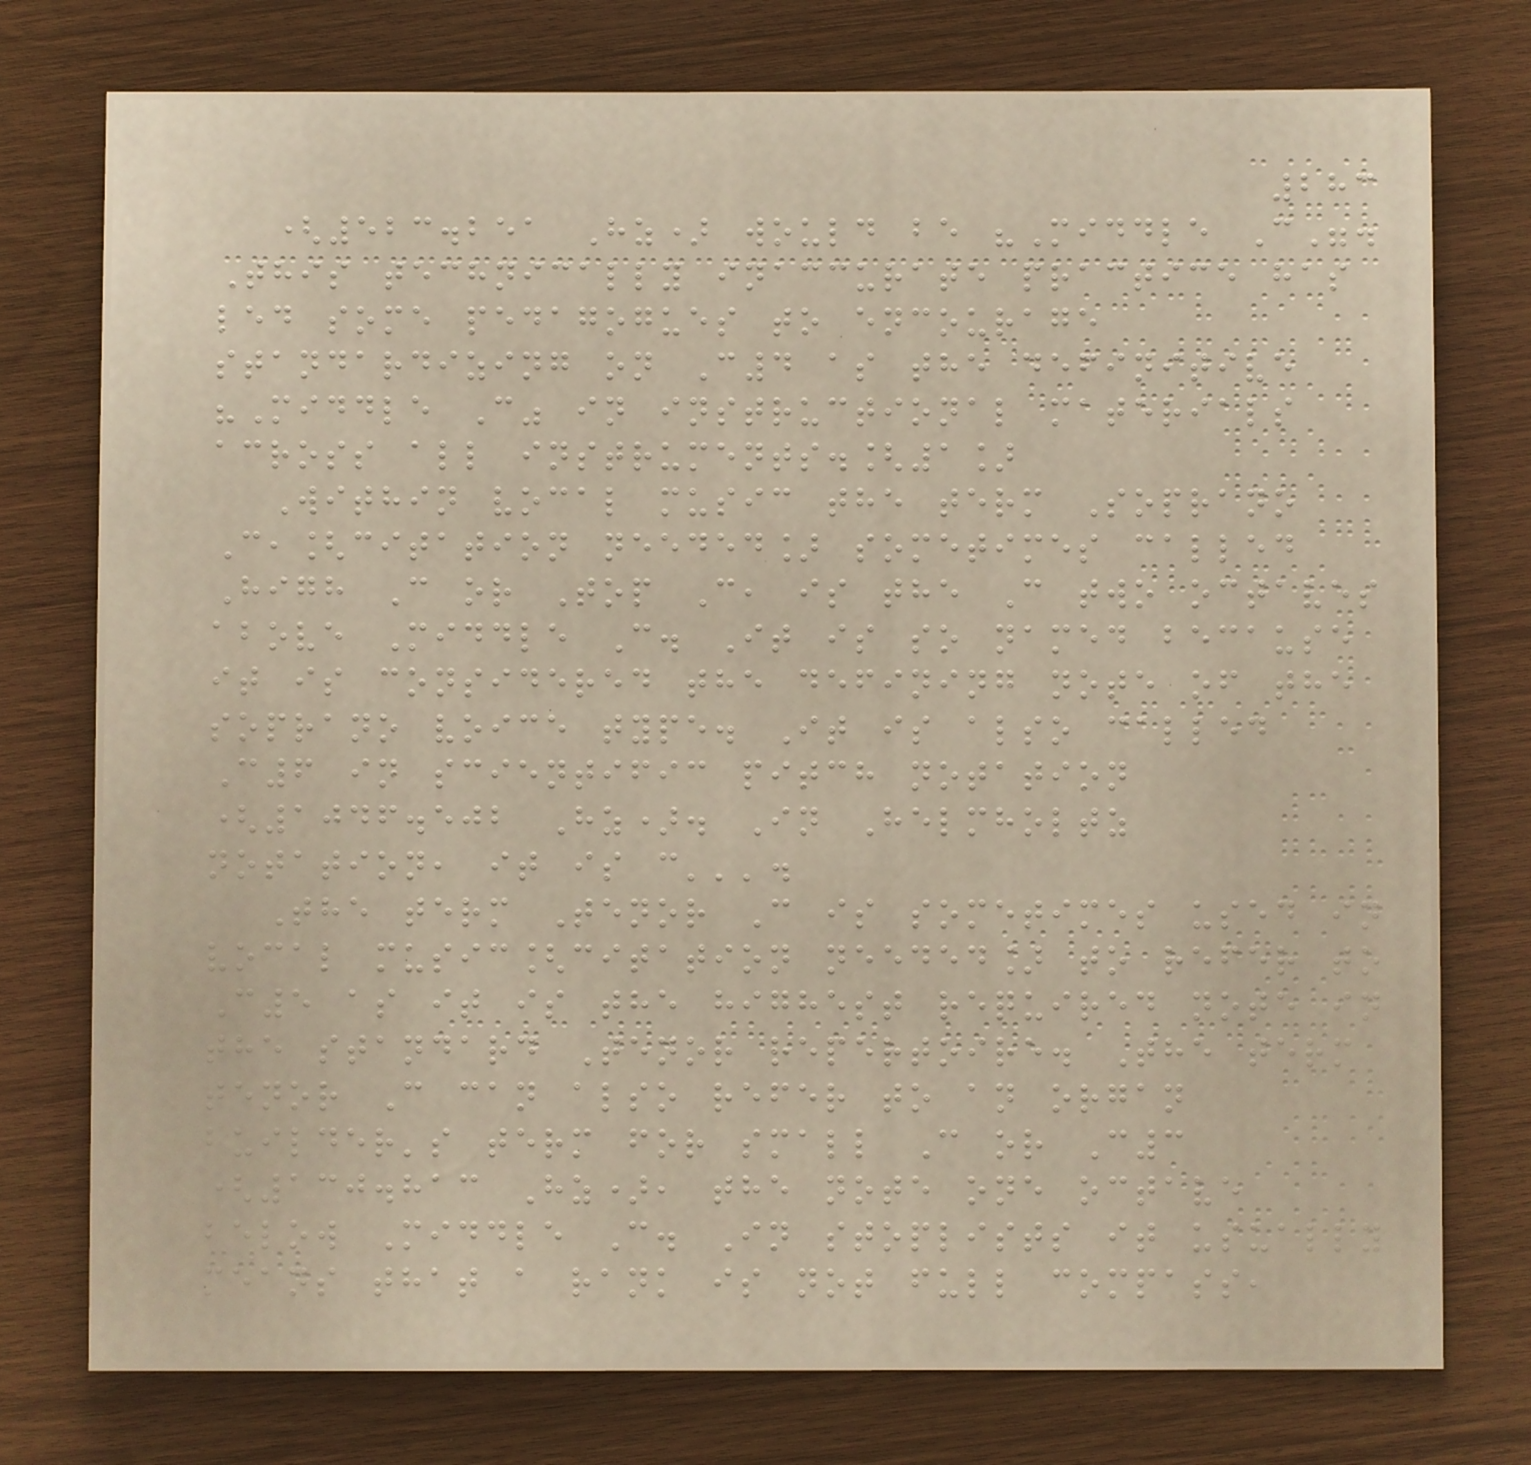283
(523.251 Hz) would be "Middle C".
This technically inaccurate practice has
led some pedagogues to encourage
standardizing on C4 as the definitive
"Middle C" in instructional materials
across all instruments.[1]
Within vocal music the term Soprano
C,[citation needed] sometimes called
High C or Top C, is the C two octaves
above Middle C. It is so named because
it is considered the defining note of the
soprano voice type. It is also called
C6 in scientific pitch notation
(1046.502 Hz). In Helmholtz
notation, it is c'''.
The term Tenor C is sometimes used in
vocal music[citation needed] to refer to
C5 as it is the highest required note in
the standard Tenor repertoire. The term
tenor C can also refer to an organ
builder's term for small C or C3
(130.813 Hz), the note one octave
below Middle C. In stoplists it usually
means that a rank is not full compass,
